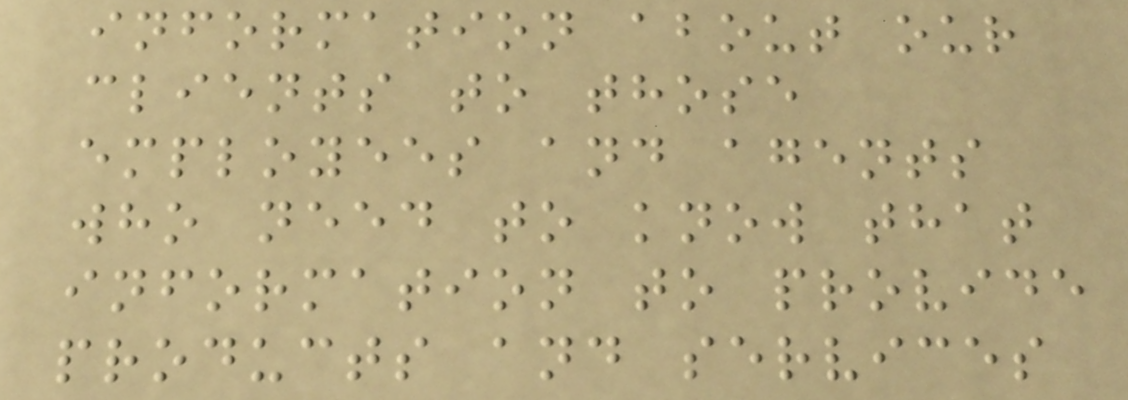information about our
clients to those
employees and agents
who need to know that
information to provide
products and services
